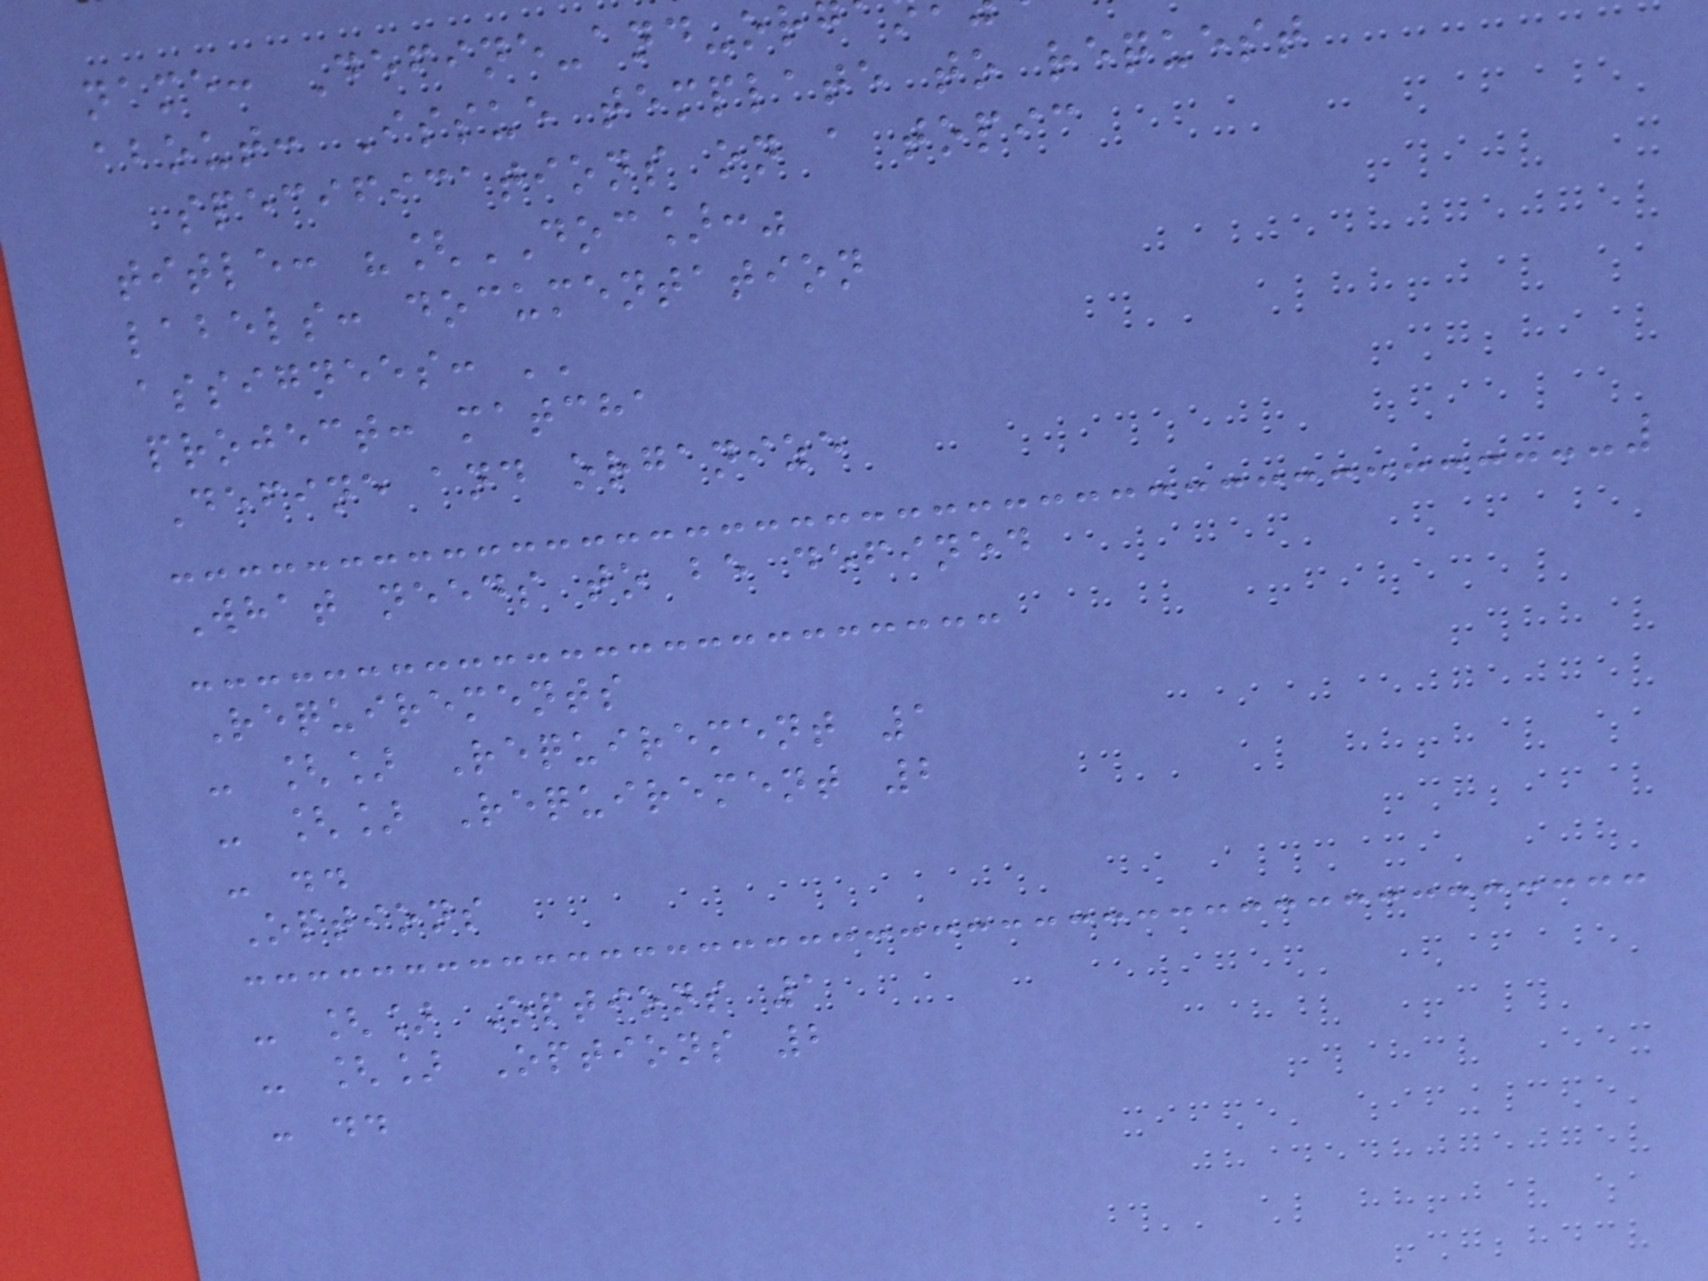name: Define-and-or
about: Issue template to request
specifications on a topic
title: "[DOC]:"
labels: documentation
assignees: ''
project: matcha
Define and organize
What needs to be defined
Requirements
- [] Requirement 1
- [] Requirement 2
- ..
Options
- [] Options 1
- [] Options 2
- ..
